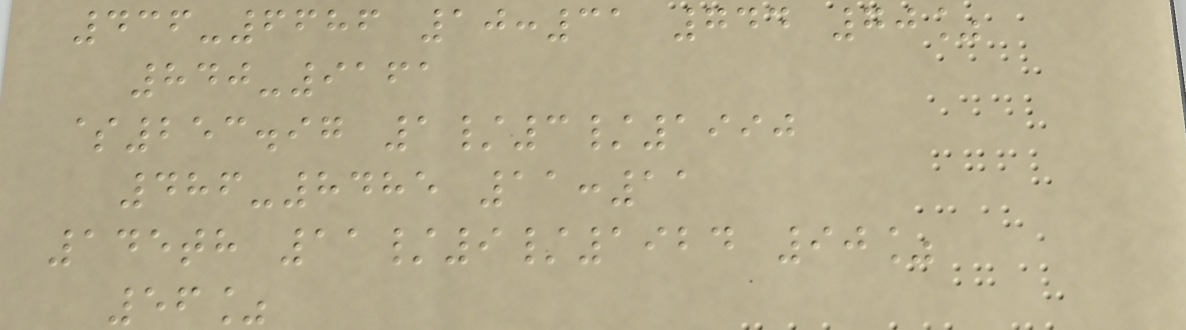436-6686 10:31 744 70%
840-9161
$253.97 1/3/1990
486-8485 11:11
145th 11/9/1924 90%
56%
